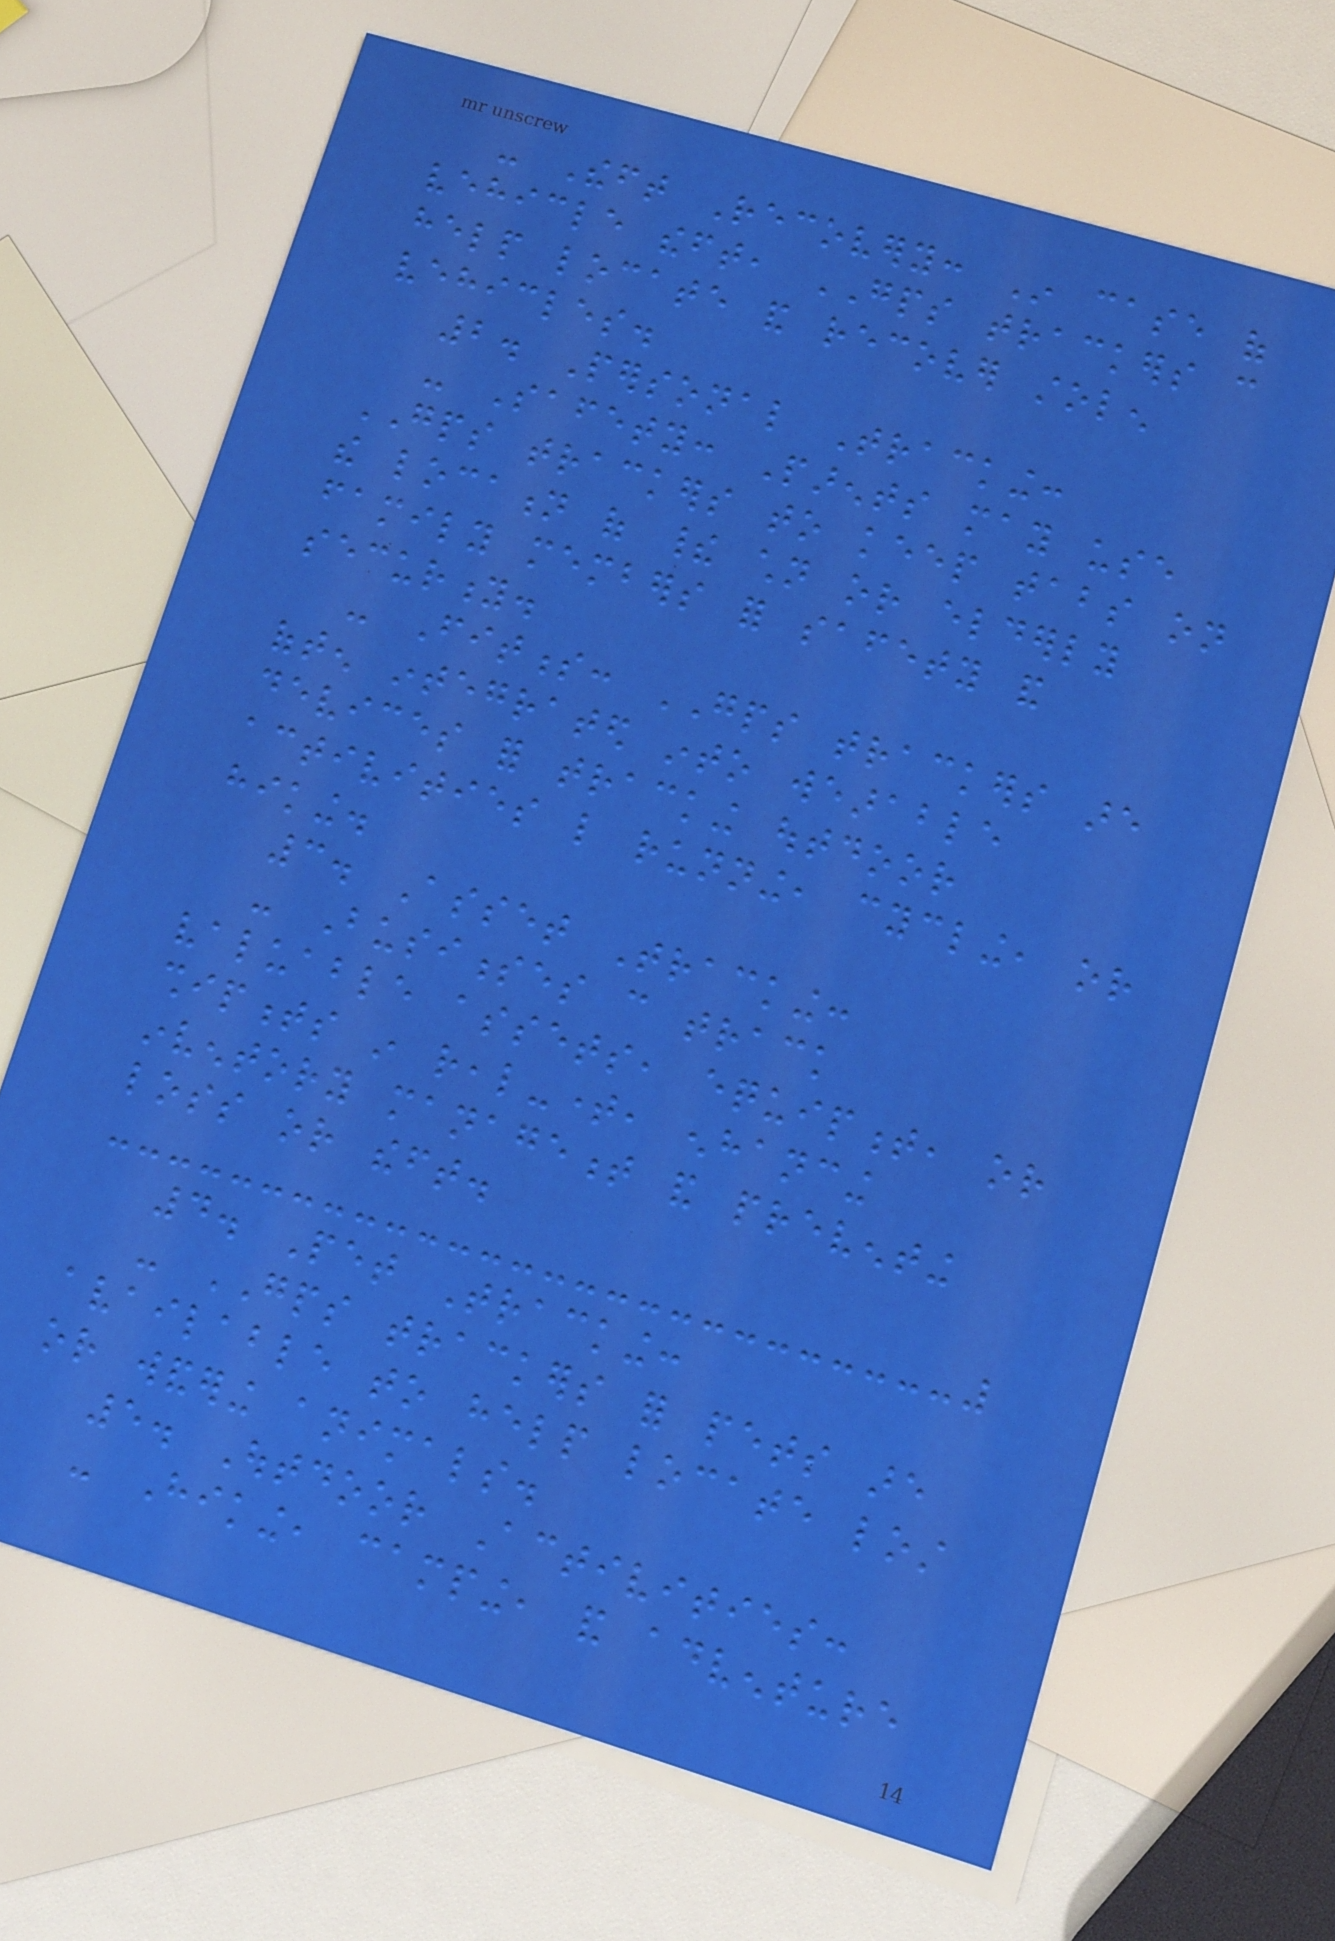- Theft Recovery: In case of
vehicle theft, GPS trackers can
help locate and recover stolen
vehicles.
2. Personal Tracking:
- Safety: Parents may use
GPS trackers to keep tabs on
the location of their children or elderly
family members for safety and
security.
- Fitness: GPS trackers are
often integrated into wearable
devices for tracking outdoor
activities like running, cycling, or
hiking.
3. Asset Tracking:
- Businesses can track
valuable assets, equipment, or
shipments in real-time, enhancing
inventory management and preventing
loss or theft.
4. Pet Tracking:
- GPS trackers for pets are
available to help locate lost
or wandering animals.
5. Outdoor Activities:
- Hiking, camping, and adventure
